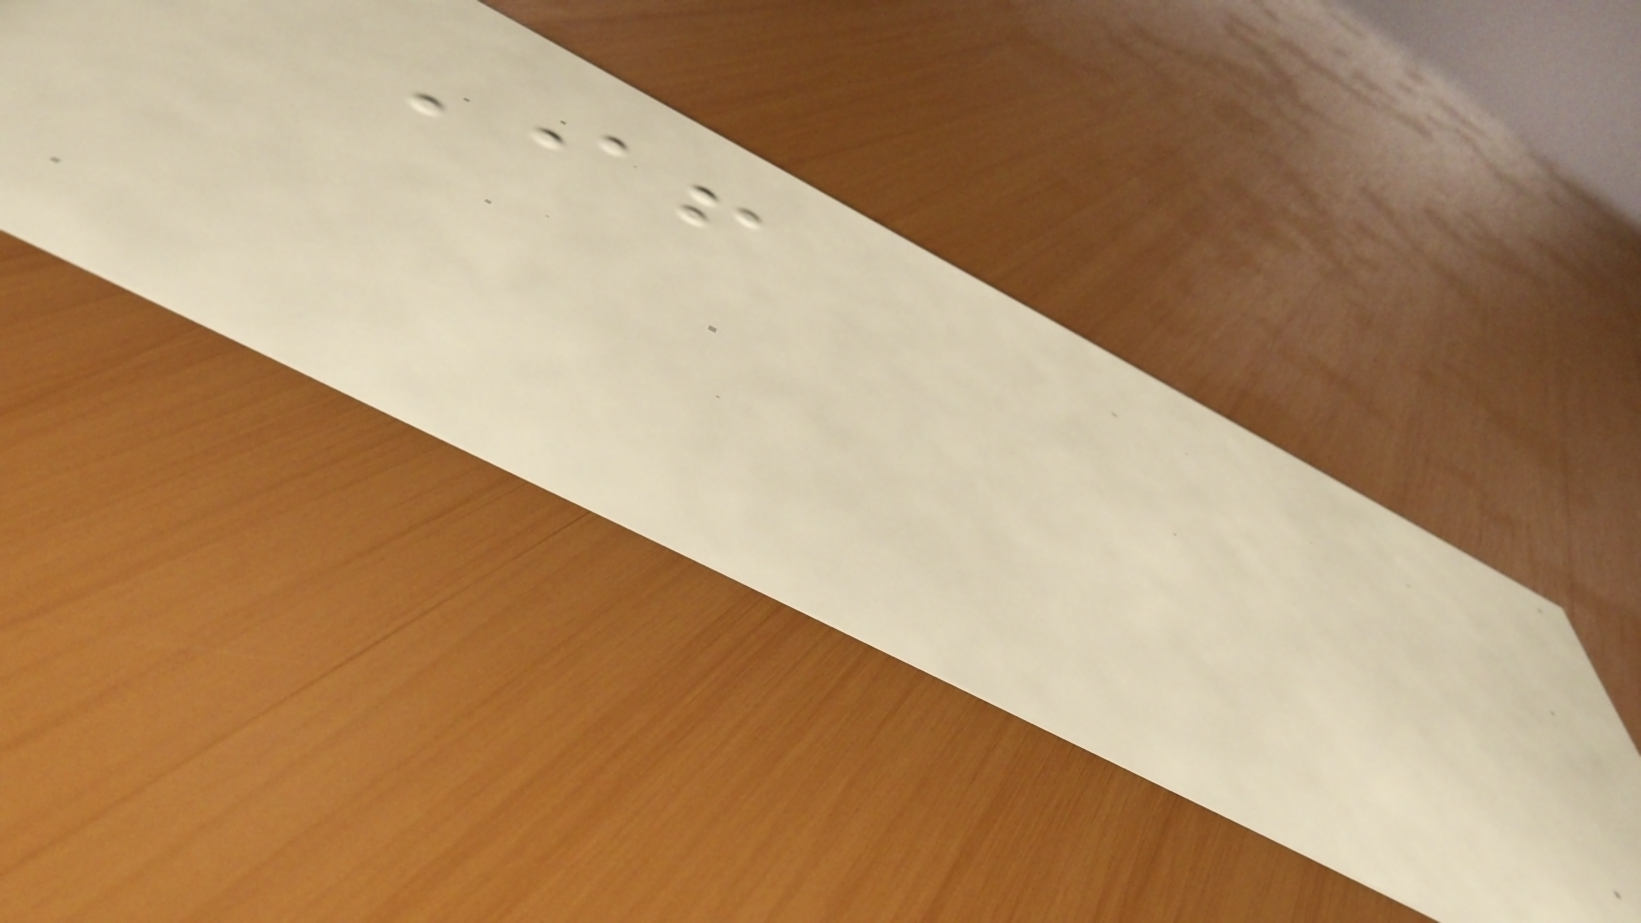If
